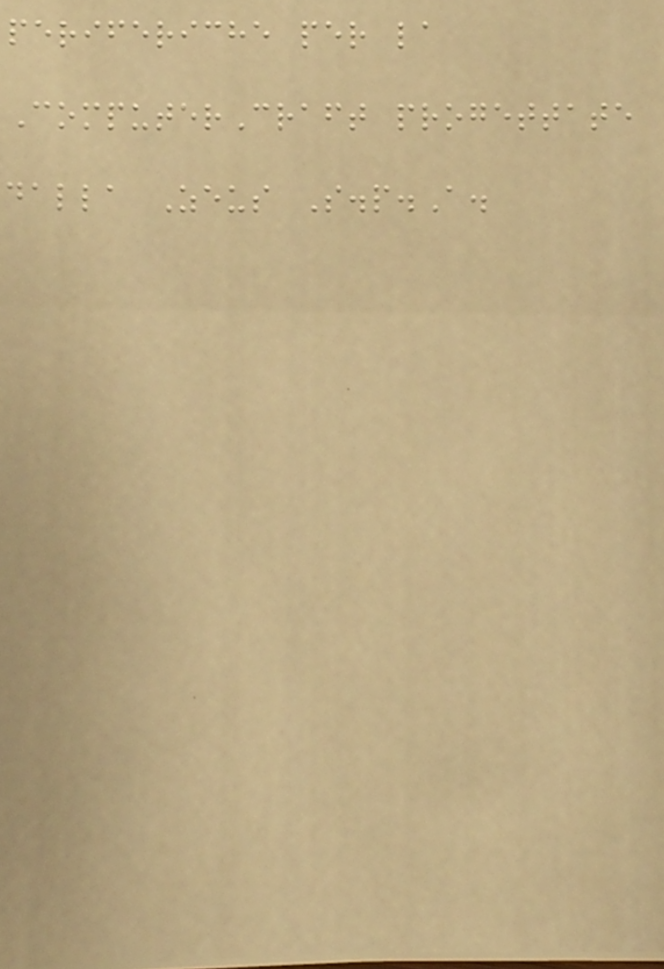periferiche per la
ComputerCraft progettate
dalla Zeus S.p.A.
